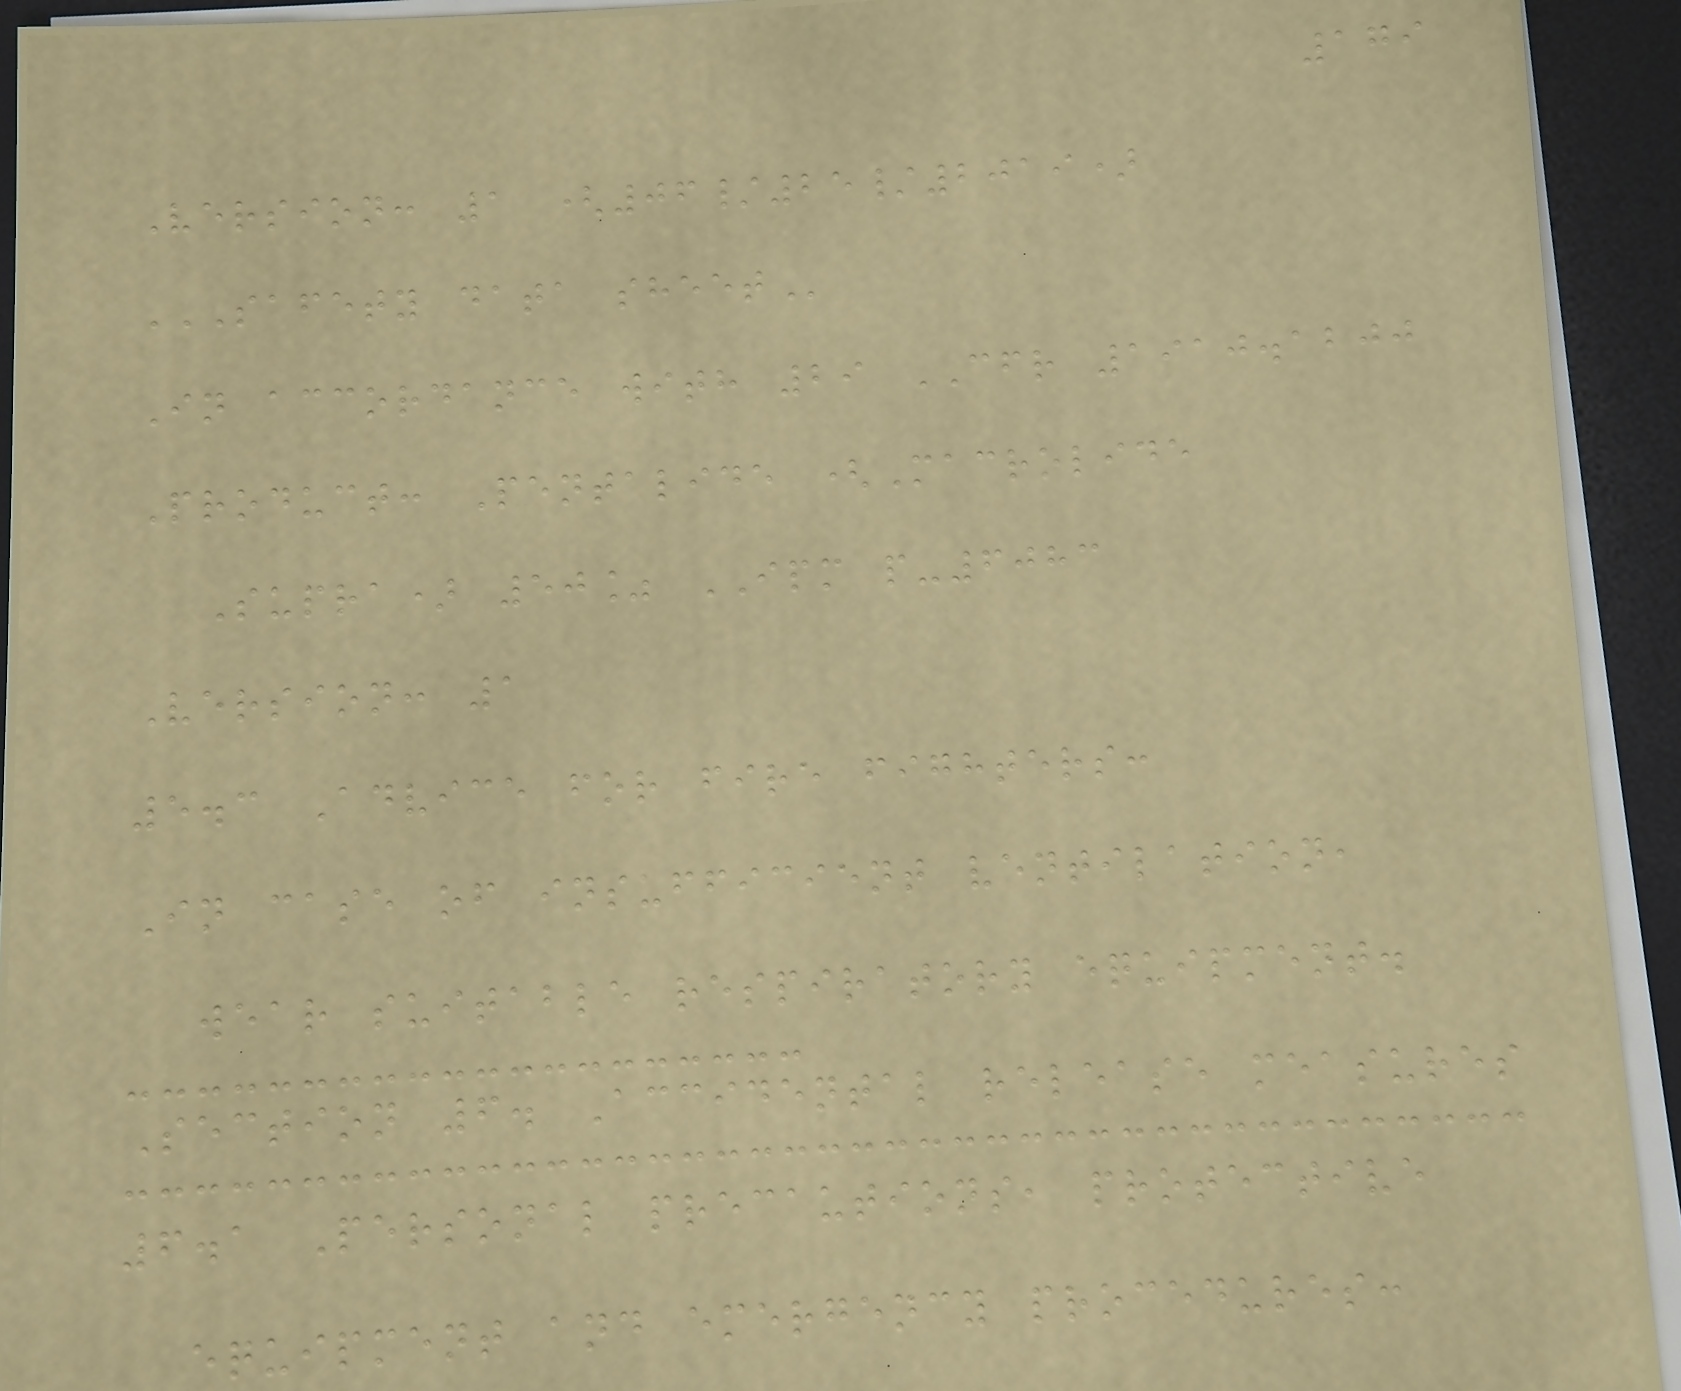179
Version: 1 (06/25/2019)
SAFETY DATA SHEET
In accordance with 29 CFR 1910.1200
Product: Pentalide (Macrolide
Supra) 50% IPM p-6083
Version: 1
5.3 Advice for fire fighters:
In case of insufficient ventilation,
wear suitable respiratory equipment.
Section 6. Accidental release measures
6.1 Personal precautions, protective
equipment and emergency procedures:
